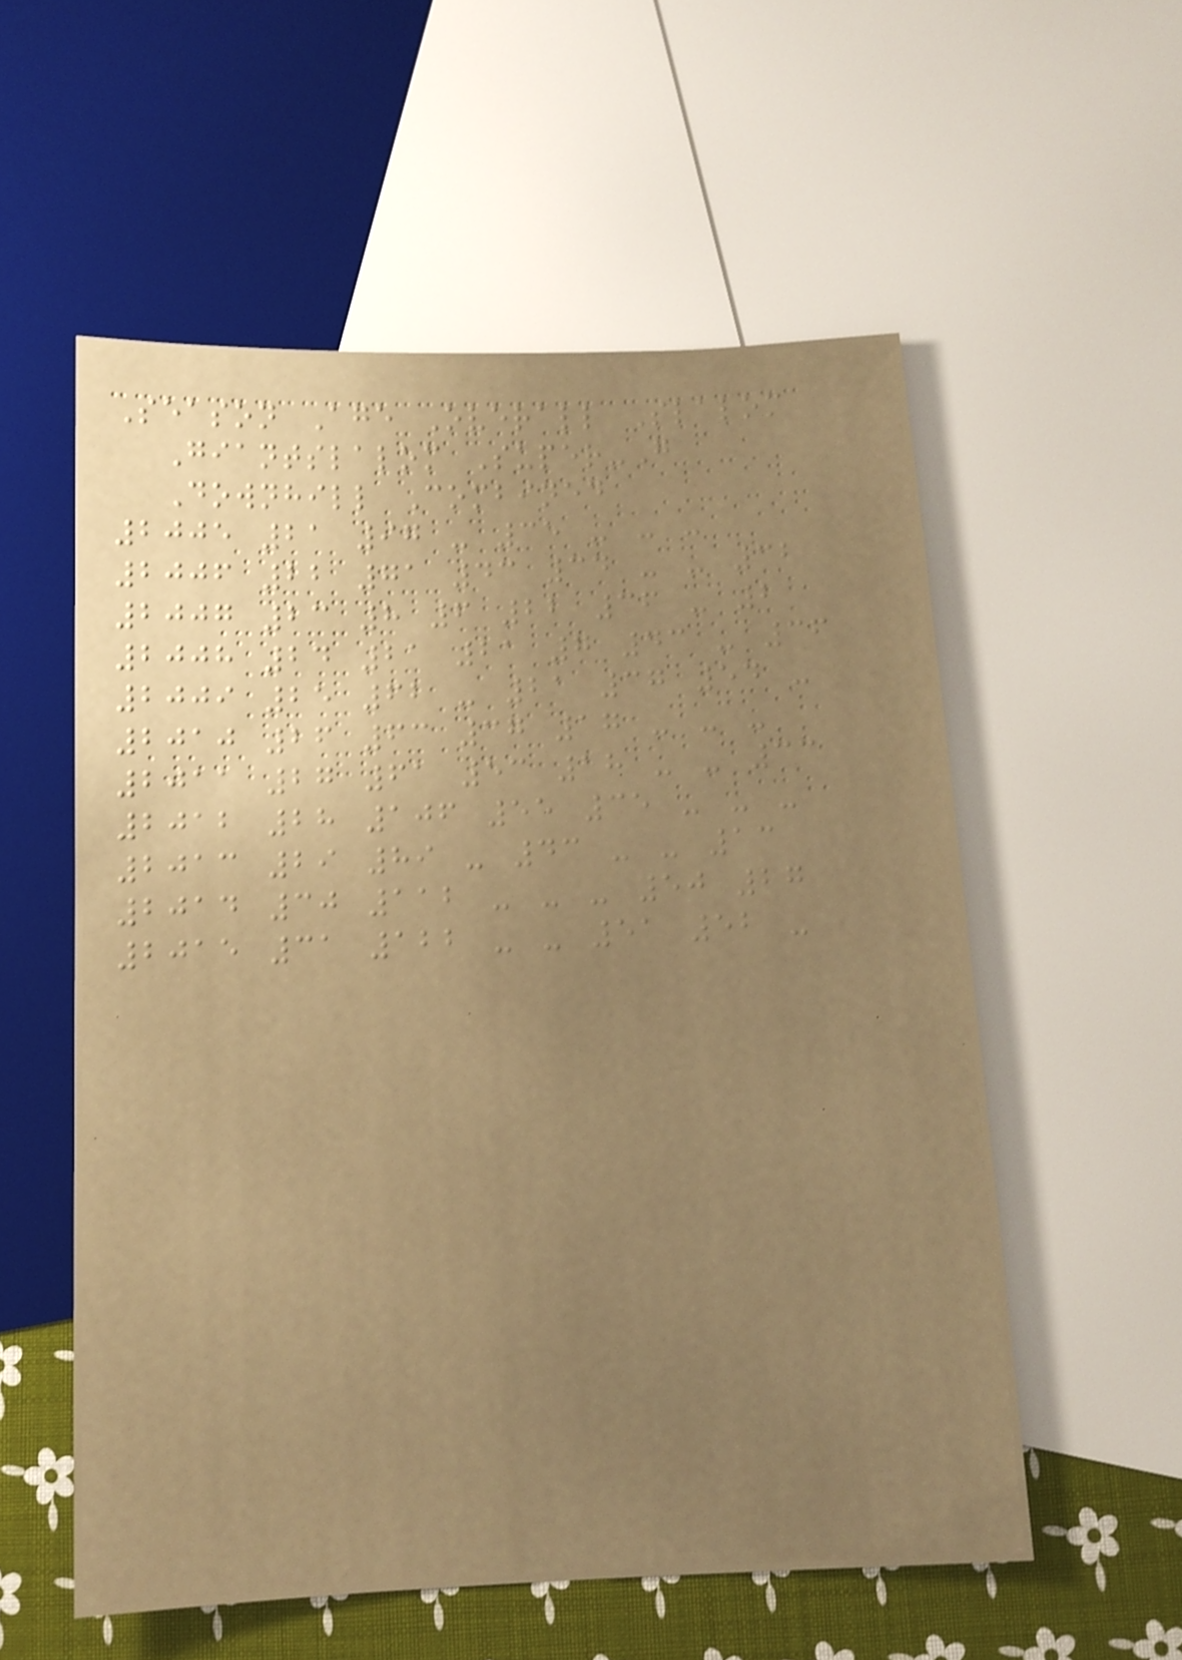Season Age Overall Slalom
Giantslalom Super-G
Downhill Combined
2005 21 97 - 35 - - -
2006 22 71 43 34 - - 32
2007 23 8 6 22 36 - 2
2008 24 21 21 7 43 - 36
2009 25 62 - 21 37 54 -
2010 26 63 37 17 - - -
2011 27 61 53 18 - - 33
2012 28 106 55 35 - - -
2013 29 89 - 43 - - 13
2014 30 112 - - - 50 27
2015 31 122 - - 51 52 -
